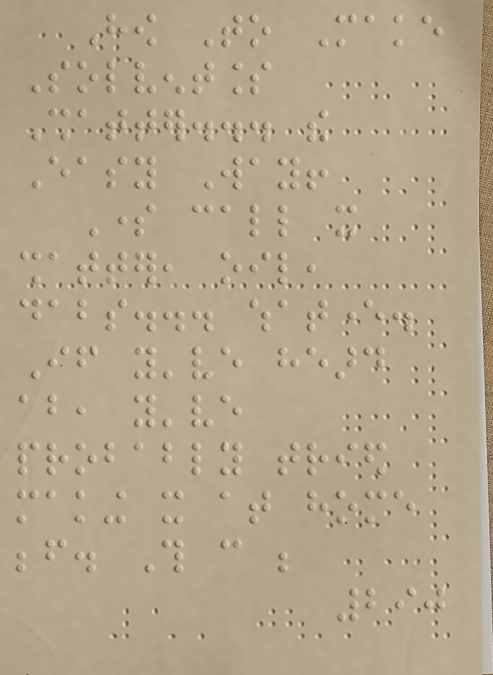How To Make
Solventless
Shatter... the
Easy Way!
Some call it
shatter, oil,
dabs... whatever.
If you've heard
about, you've
probably tried
making it at home
before. This can be
290
